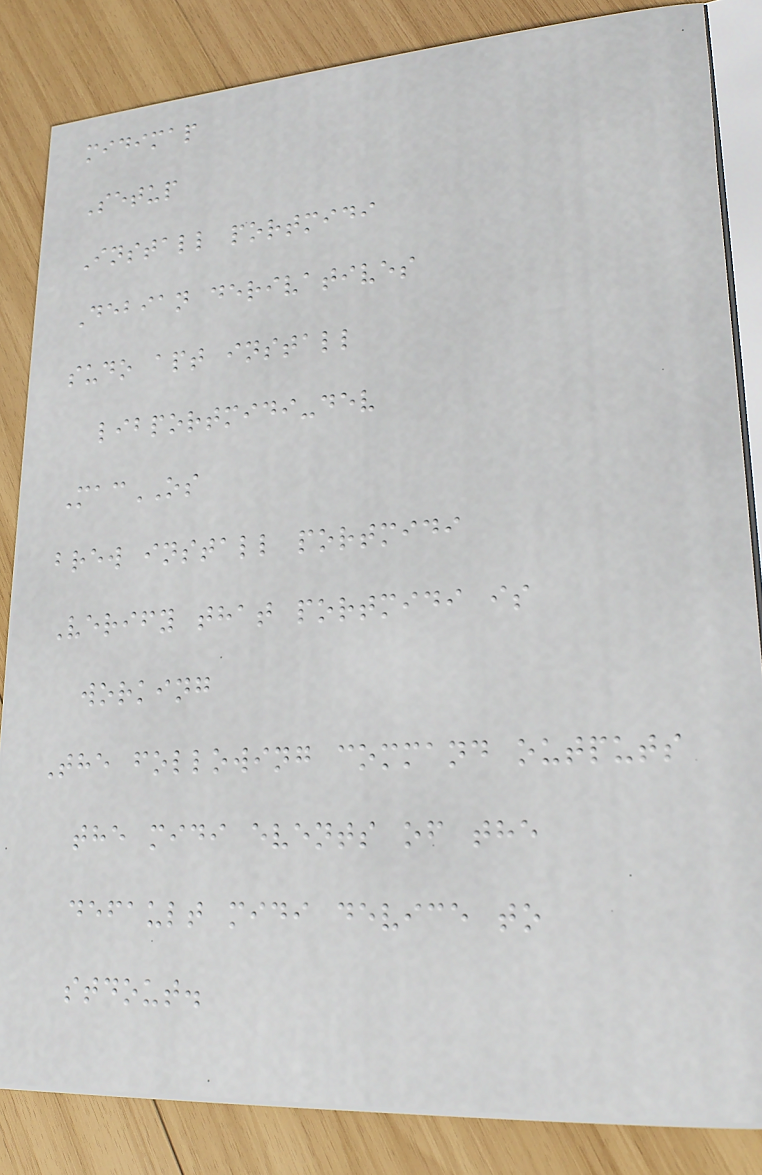midimap
Setup
Install portmidi
Debian derivatives
sudo apt install
libportmidi-dev
MacOS
brew install portmidi
Verify that portmidi is
working
The following command outputs
the midi events of the
default midi device to
stdout.
